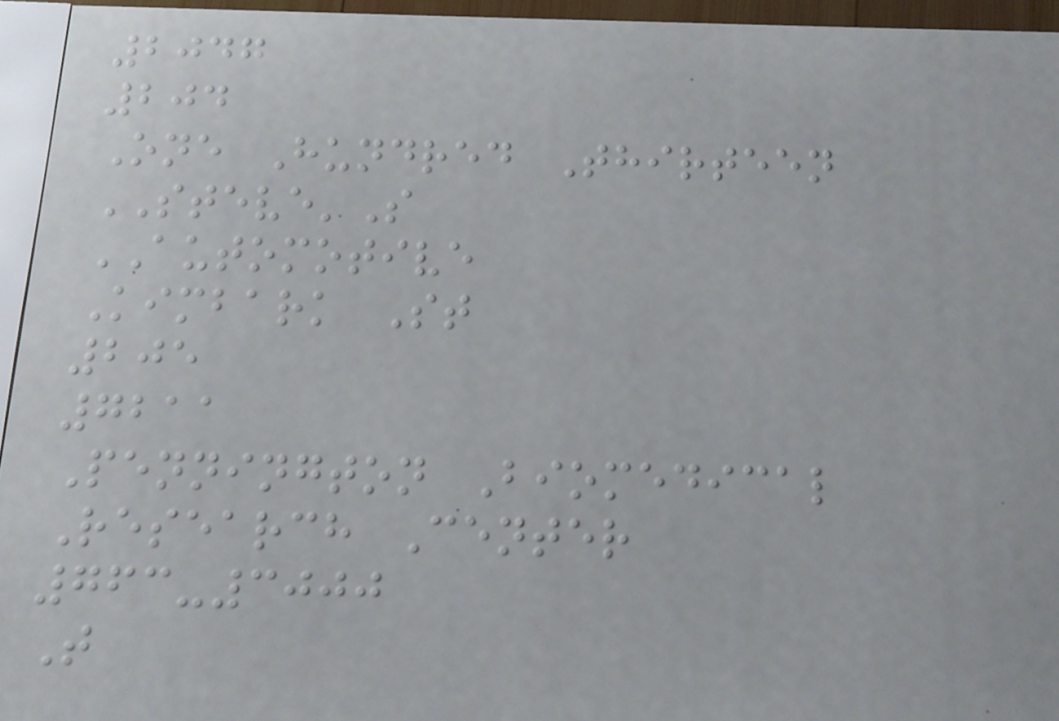2047
204
One Hundred Thirteen
STEVE'S
AUTOMOTIVE
Kimbark St
205
7211
Pennington Biomedical
Research Center
763-3000
T
